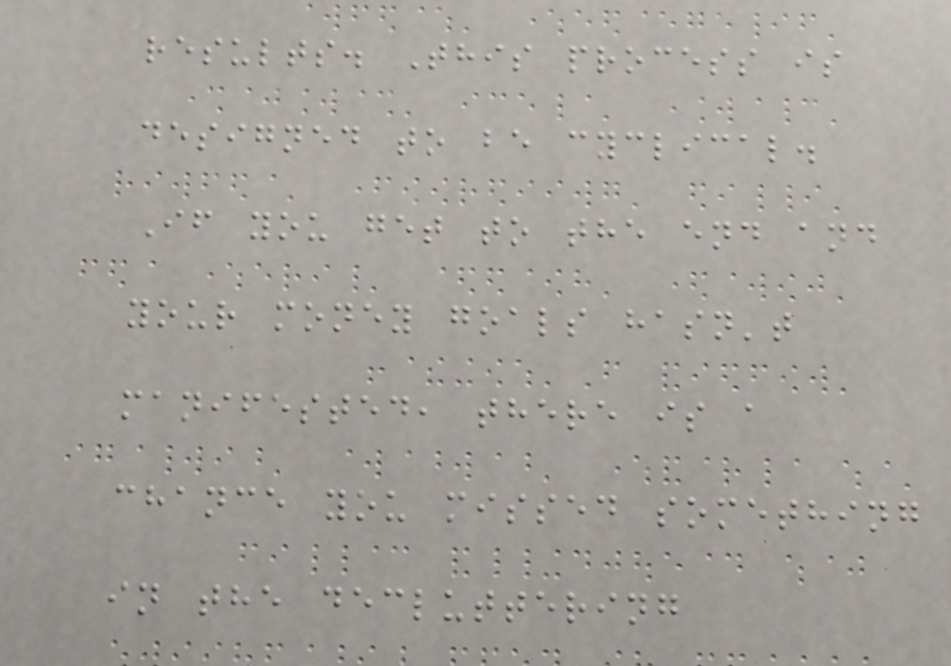results. This process is
designed to be cyclical.
If you get to the end and
your money goals hasn't
manifested, there is a
chance you missed something
in the decluttering
